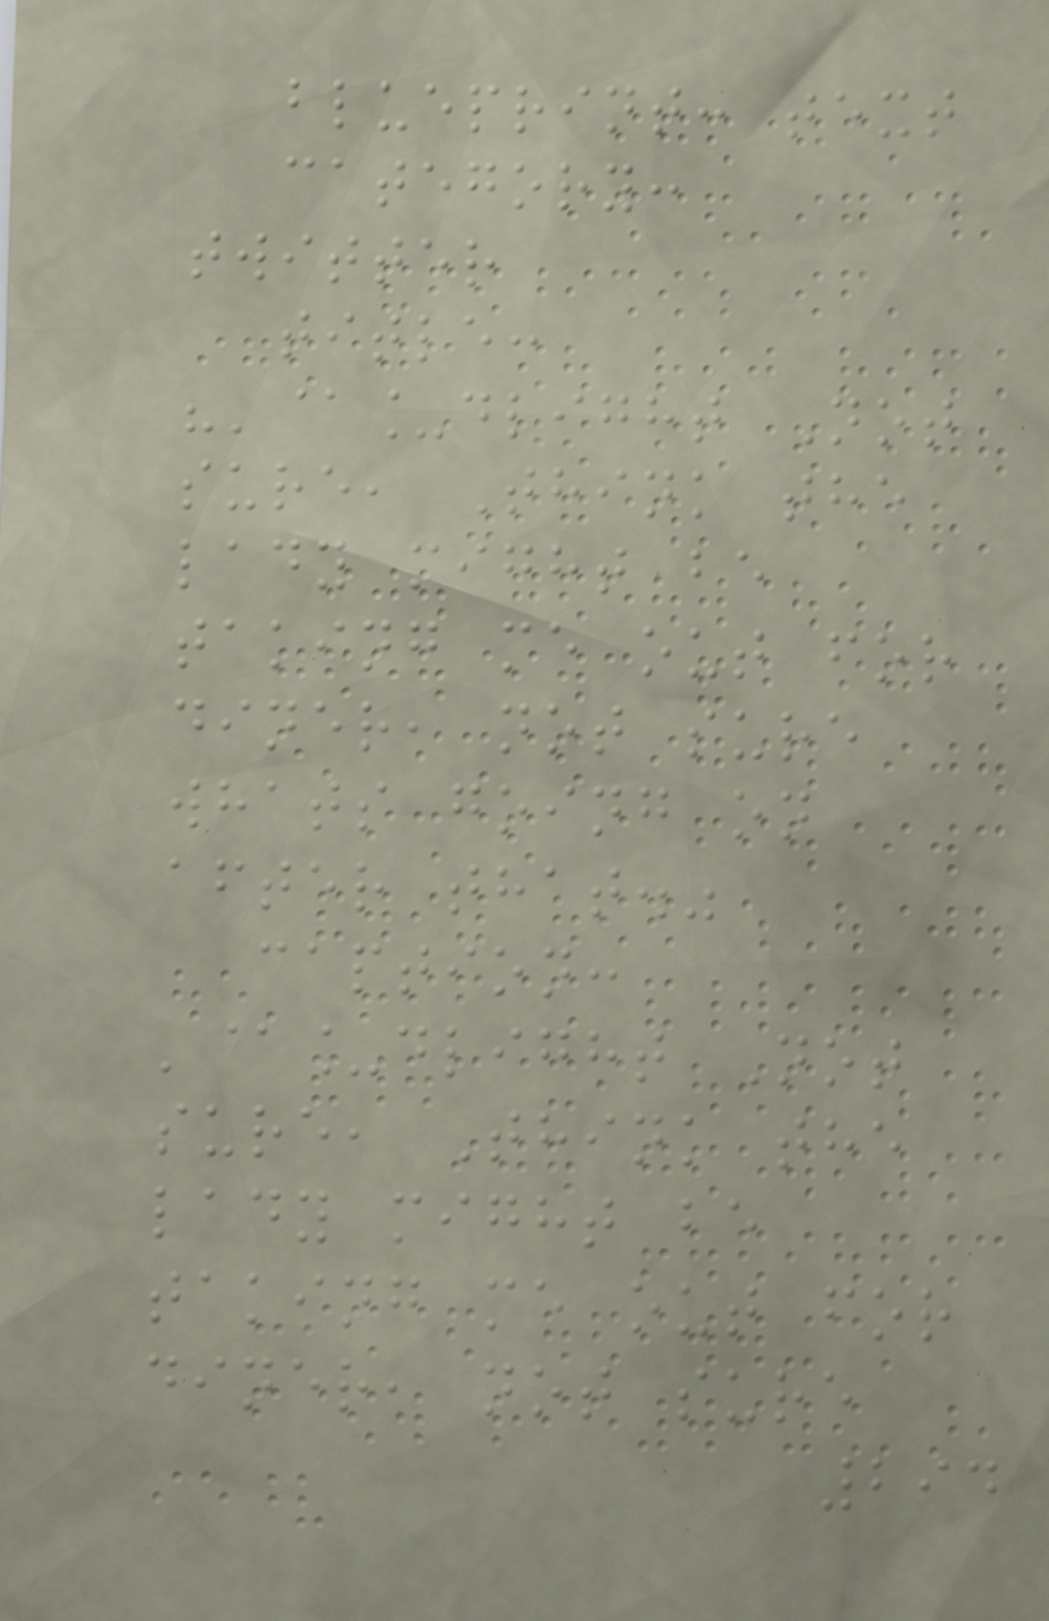blueprint: text
category:
twitter
title:
"'@_dlight Not
sure, Think the
lady might be
taking me out for
diner, not sure
whats going on
after that."
caption:
'@_dlight Not
sure, Think the
lady might be
taking me out for
diner, not sure
294
